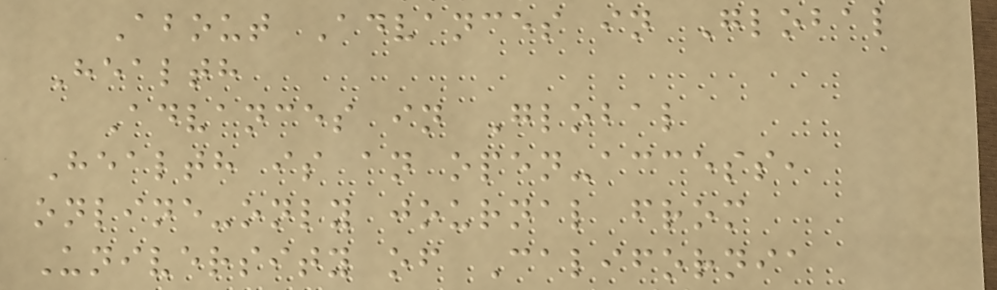About Advances in Global
Health
Advances in Global
Health is an open-access,
online-only journal from
University of California
